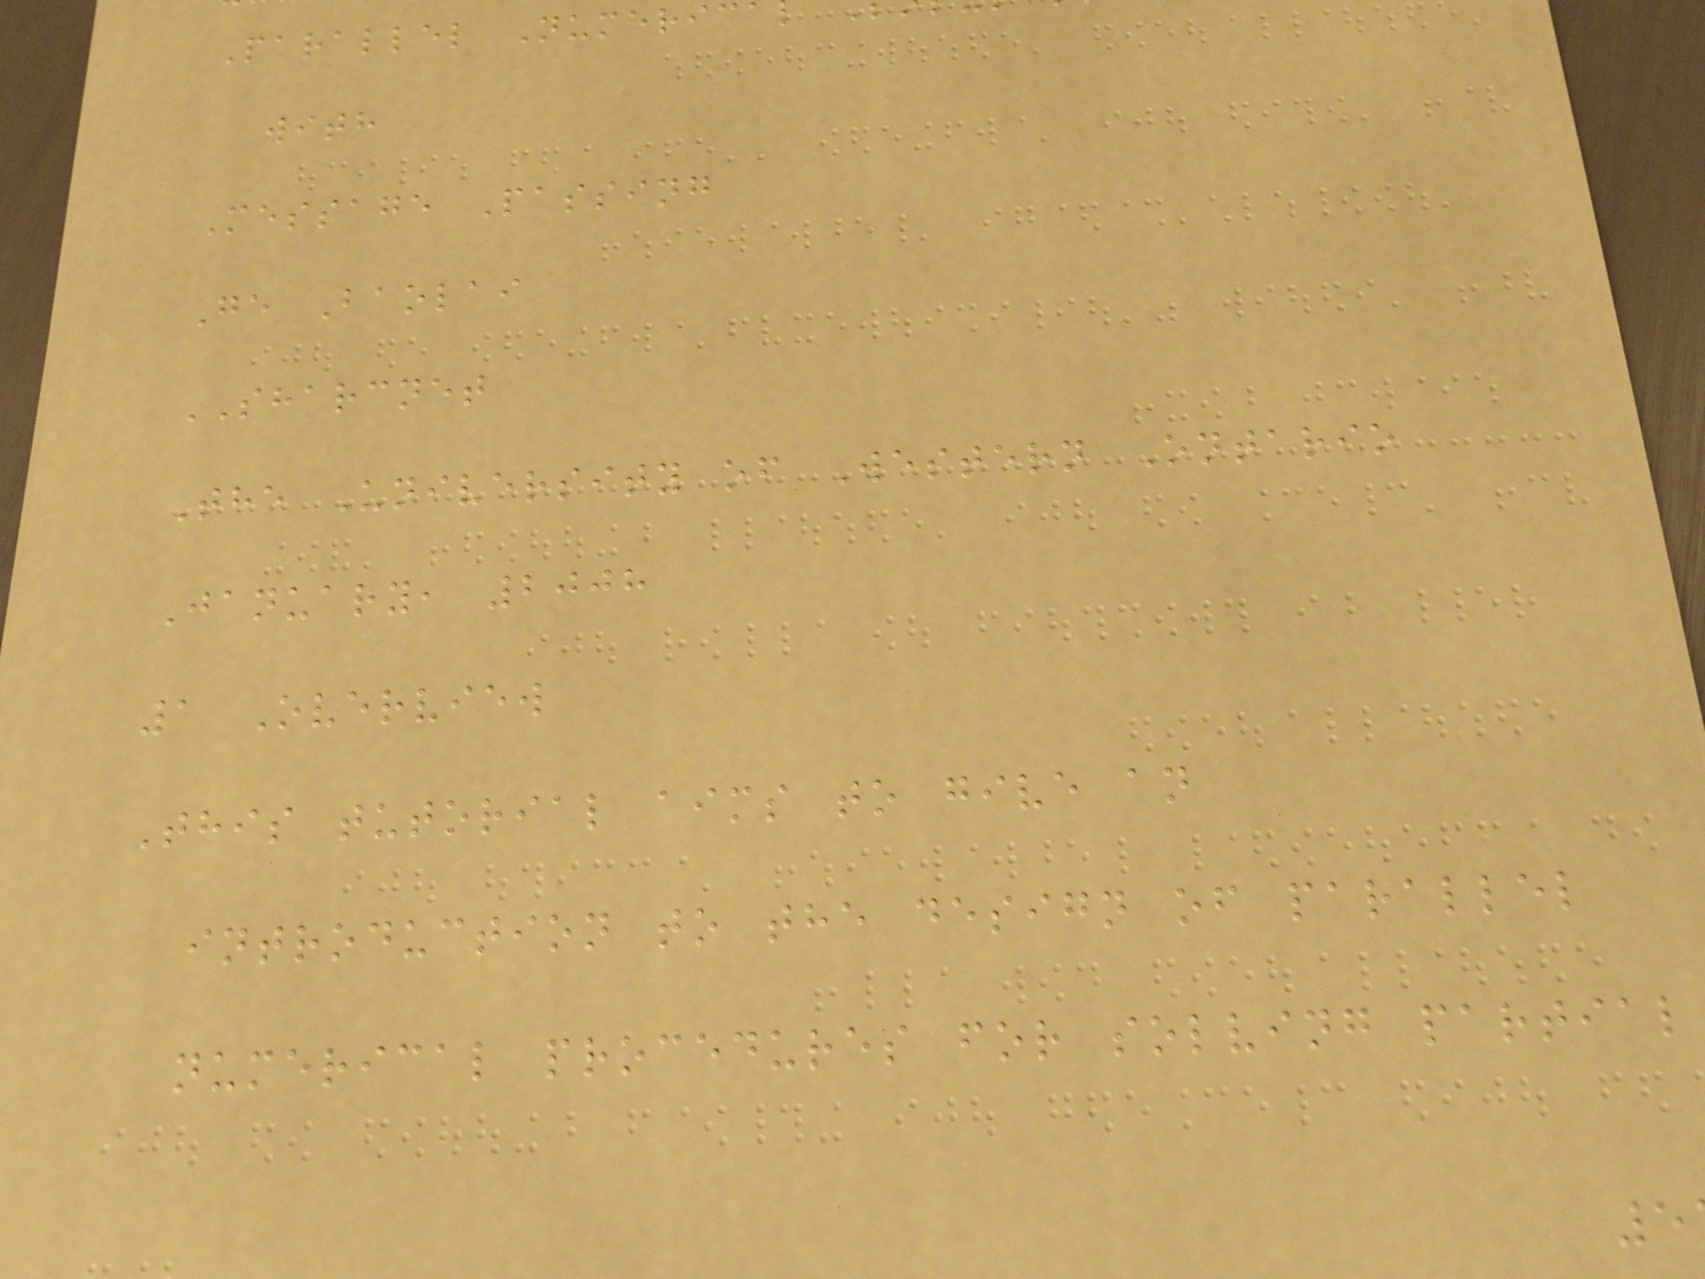Parallel Numeric
with
Message Passing
Ge Baolai
SHARCNET
The University of Western Ontario
January, 2008
1 Overview
This tutorial aims to give an
introduction to the design of parallel
numerical procedures for solving partial
